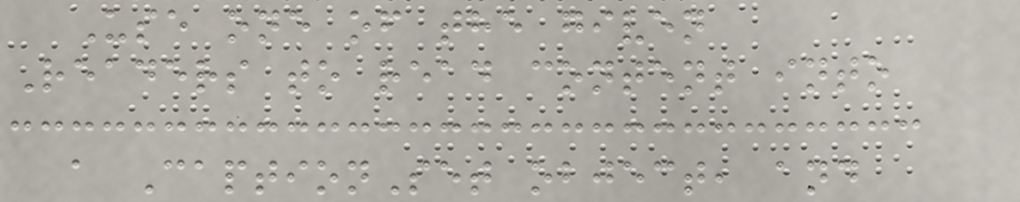Use one of the given
Readers to read content into
a CaptionSet object, and
